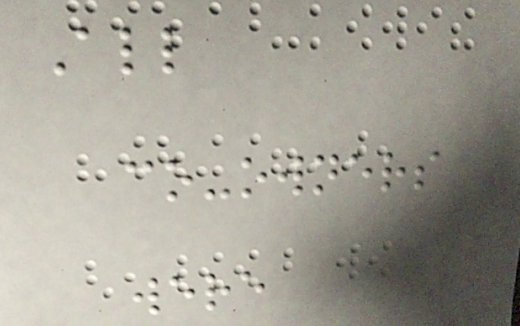All
co-owners
were
